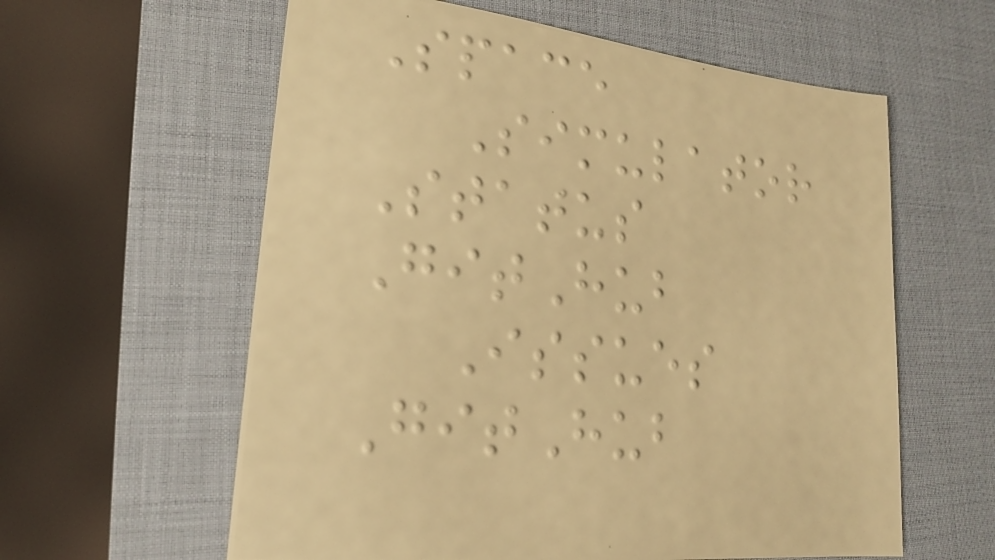Space
Simulator
Status
GitHub
Issues
GitHub
